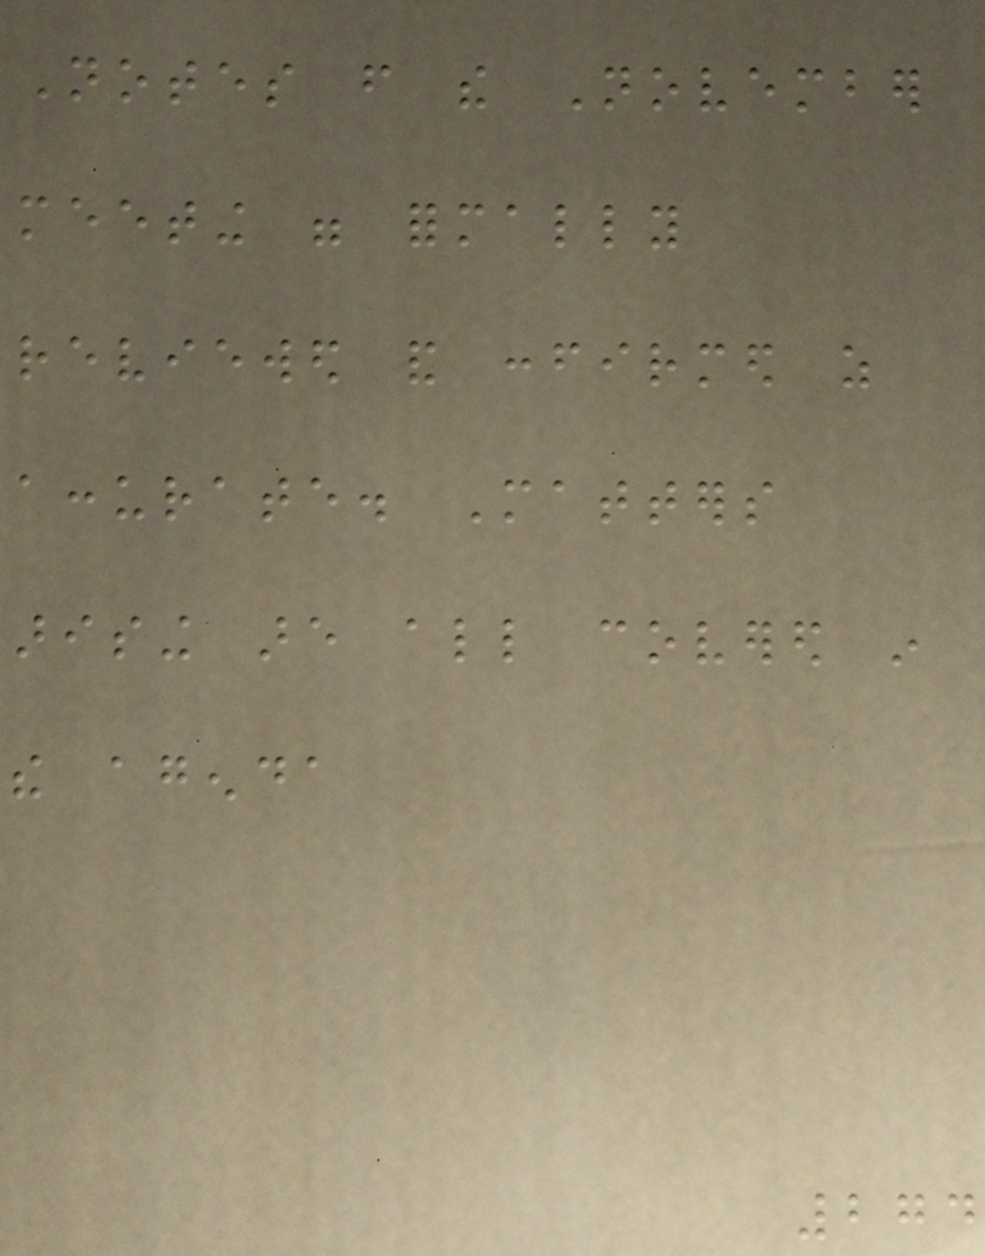Notes from the November
meeting were formally
reviewed and confirmed as
accurate. Matters
arising are all covered in
the agenda
274
